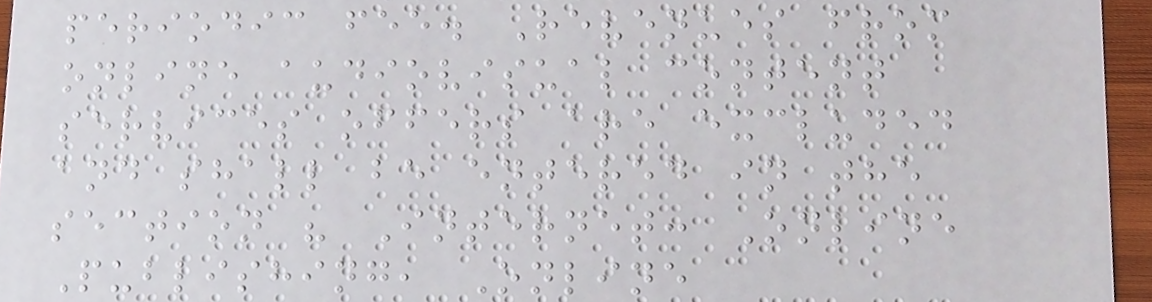periodic fee. Revenues from
online audiovisual content
services offers are excluded
and shall be entered in the
section " Internet: Online
Publishing, Online
